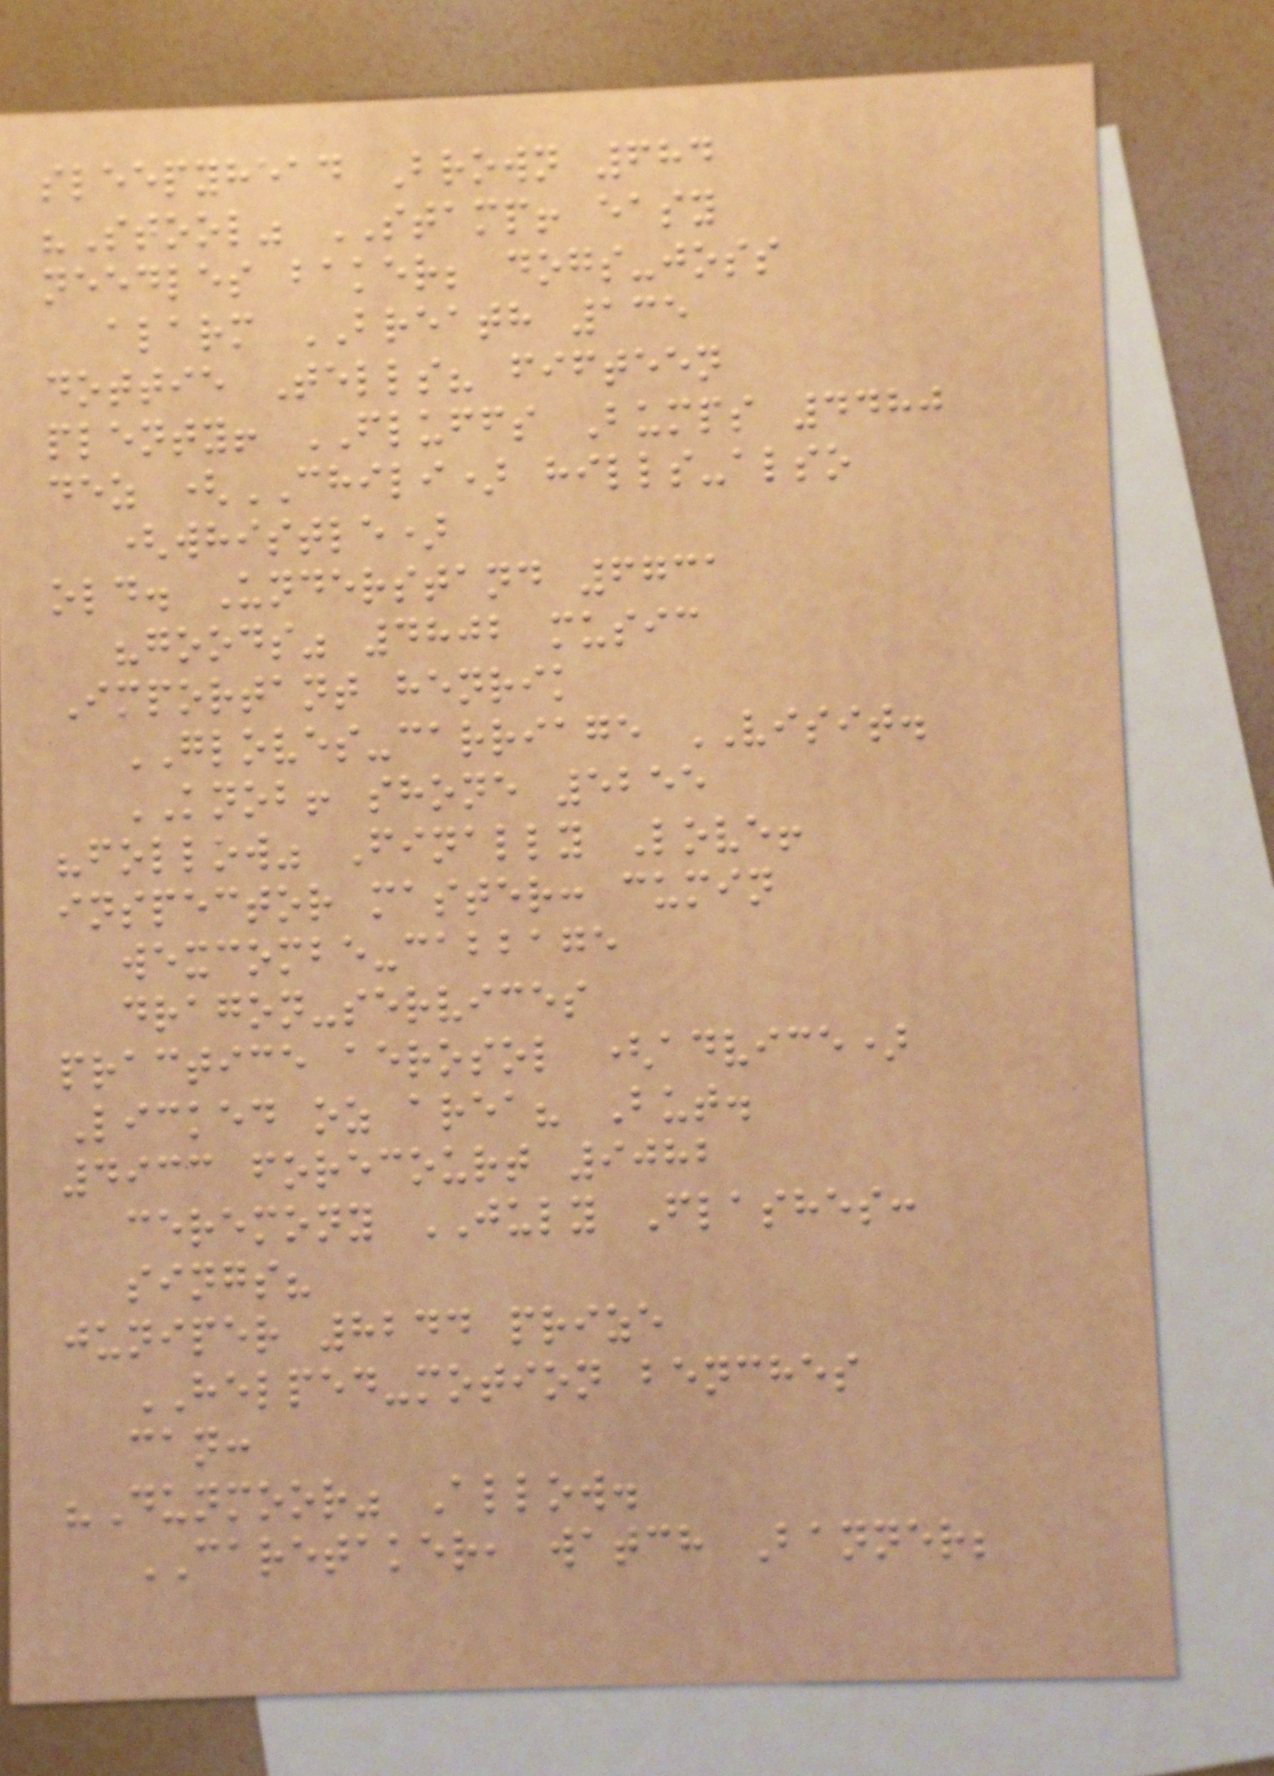sleepyhead Brown 684
"Stool" STAMP! easy
needles baker; dogs-joss
alarm BREATH 135
dottie Tells? fifteen
plenty! FLUFFS Bumps 4480
dez (CHILI) hills-also
(whistle)
old. Understand 6731
"goods" 4802 music
Important henrik
GLOVES-carriage VISIT.
KNOB! shone 5255
"follow" Finally Love!
inspector master: cumin
wexcombe-cabbage
dragon-services
practice aerosol (advice)
Licked oz area? But.
4933 forecourt 9082
ceremony JULY Flashes:
sings?
juniper 8244 prize
HELPED-motion benches
can:
"Dunmoor" Allow.
CARETAKER, watch Banner;
